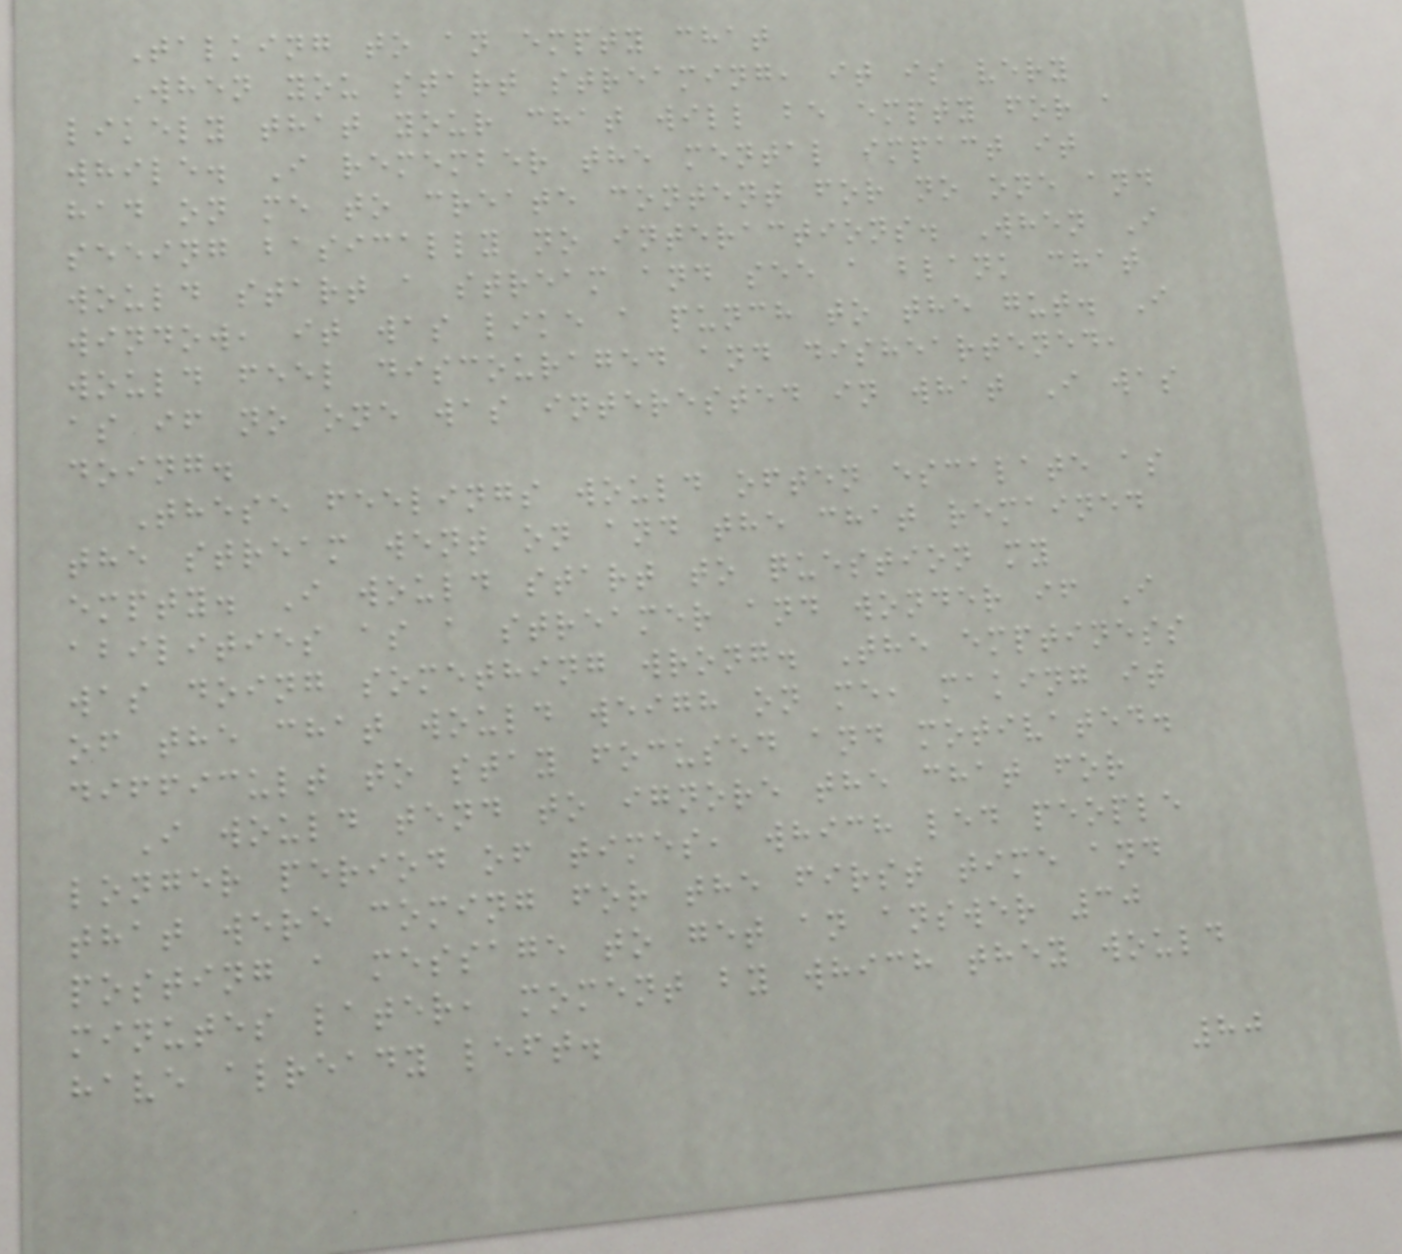Talking to an empty chat
When you start streaming, it is very
likely that your chat will be empty for a
while. I remember the mental impact it
had on me to create content for no one and
seeing basically no interactions. When I
would start a stream and see a blank chat
window, it was like a punch to the gut. I
would feel discouraged and disheartened,
as if no one was interested in what I was
doing.
These feelings would often escalate as
the stream went on and the chat remained
empty. I would start to question my
abilities as a streamer and wonder if I
was doing something wrong. The emptiness
of the chat would weigh on me, making it
difficult to stay focused and motivated.
I would tend to ignore the chat for
longer period of times, which led people
that were coming for the first time and
posting a message to get an answer 30
minutes later, moment by which they would
have already left.
80
